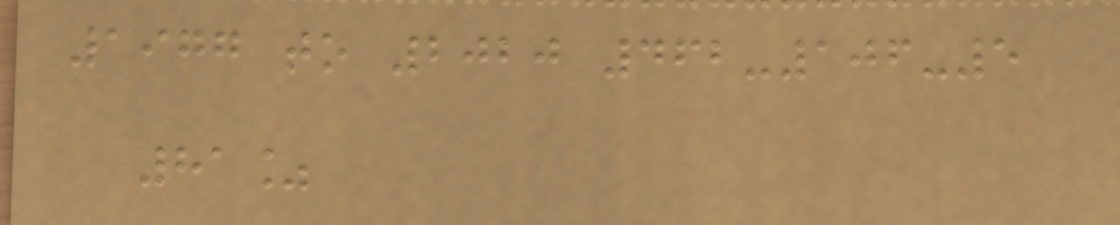1977 to 2020 462-106-5
81%
